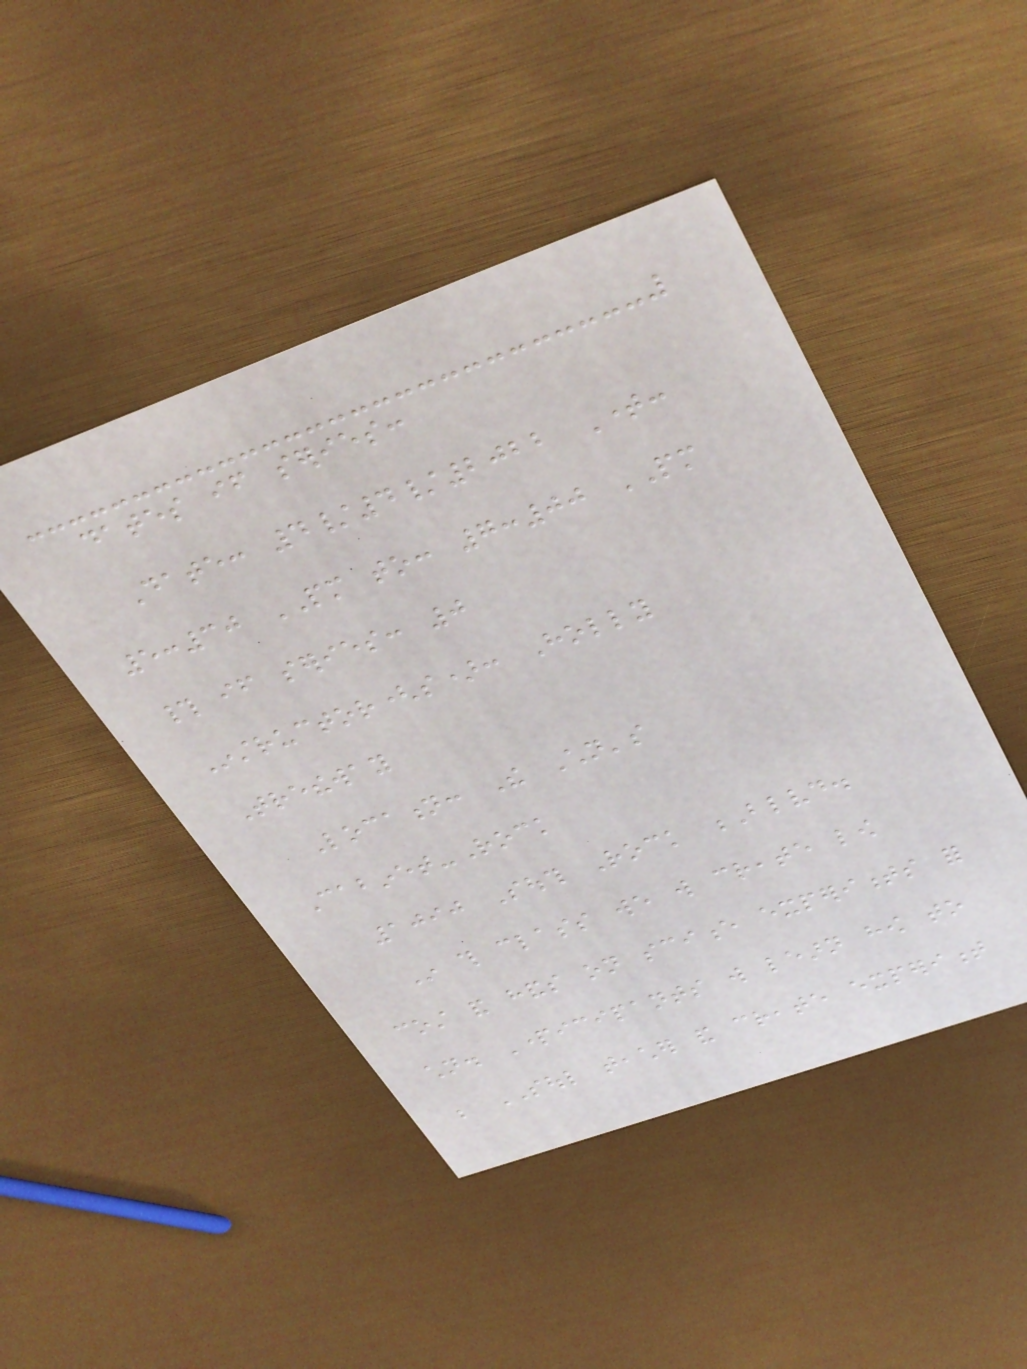dates if series:
Date: 4/4/2022 Time:
5:30 PM to: 7:00 PM
# if series: 0
Instructor(s): Holly
Tretheway
Location: The Children's
Cabinet-Rock
1090 South Rock Blvd.
In this class we will create low
cost and hands on science experiments for
children. Participants will learn how to
be SOUL teacher and create experiment
